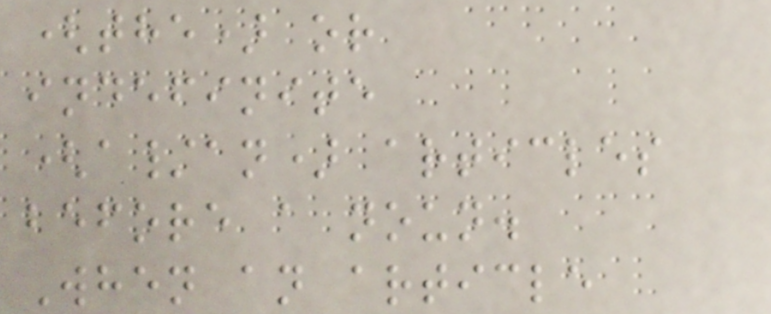(the) or
indefinite
(a/an) articles
before a noun.
When an article
